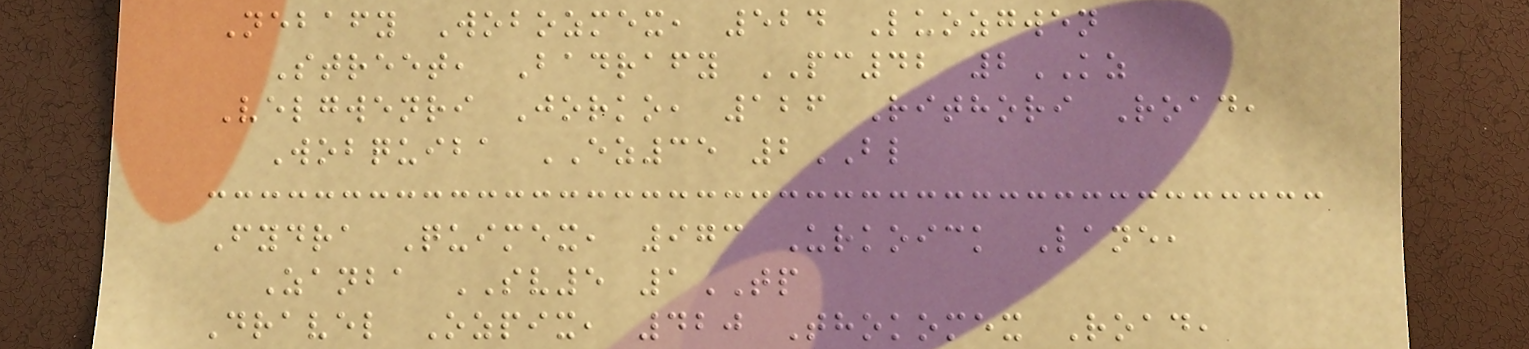Nebafy Wobozmex, 524 Luozgwen
Street, Badrafy PC42 2KZ
Velgwenri Jorko, 126 Rithori Road,
Wobquiba EZ35 2BL
Fydra Quimex, 973 Urkoick Lane,
Zanba SV5 1TP
Dravel Ozpix, 420 Thokomex Road,
